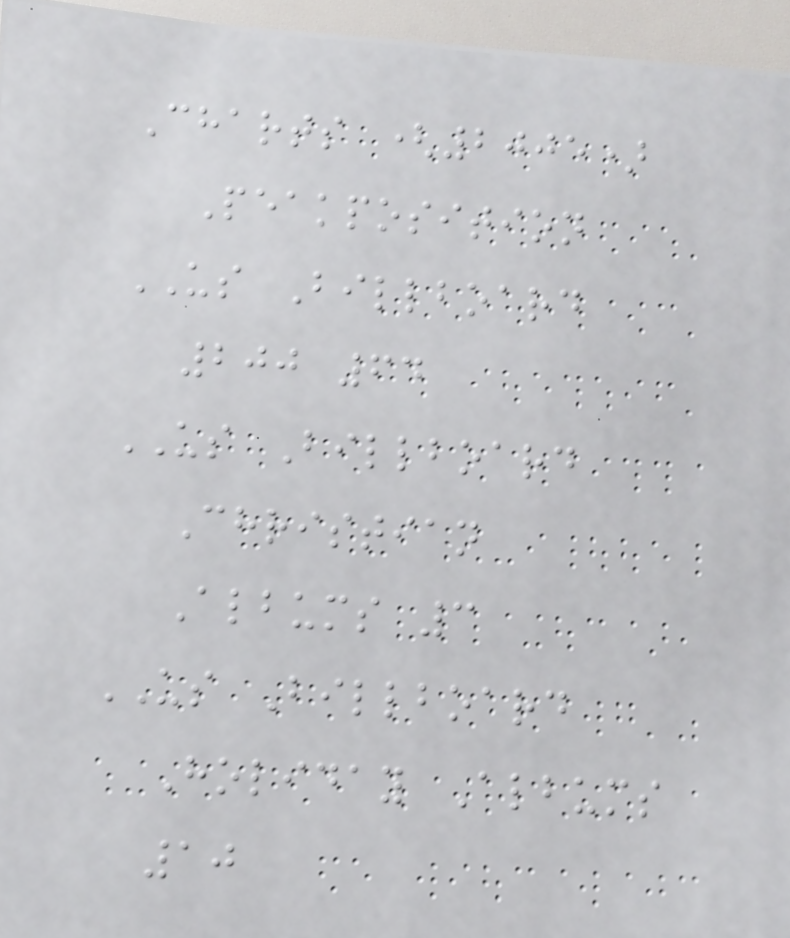Charts (2005)
Peakposition
US Billboard
200 64
US Billboard
Christian
Albums 3
US Billboard
Holiday Albums
10
